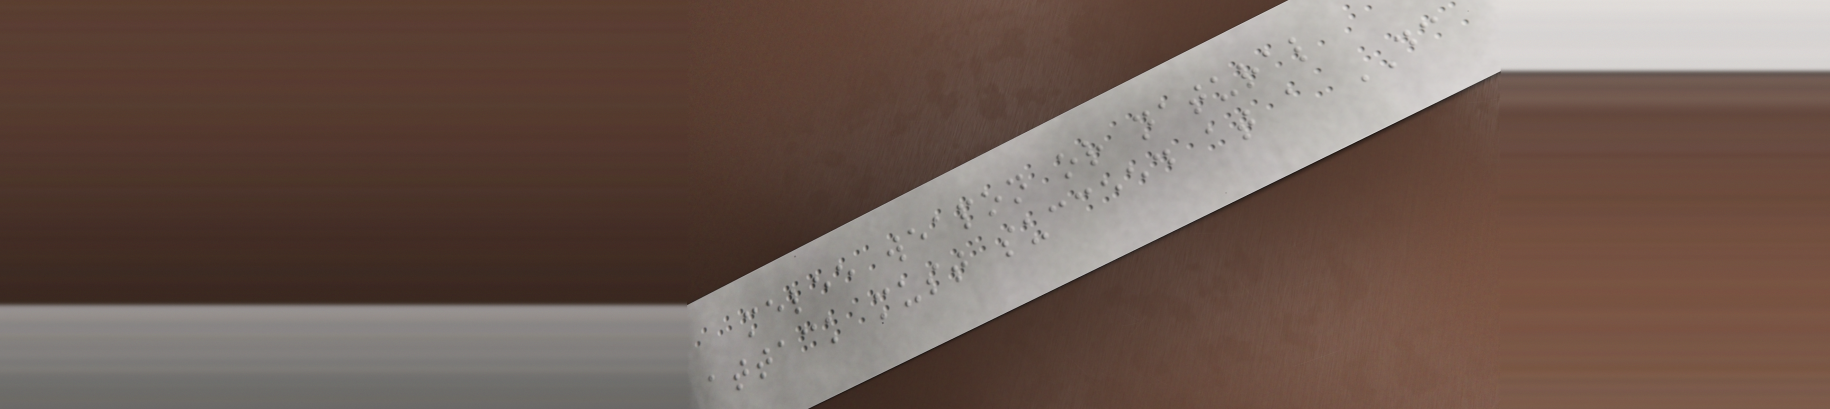melee weapon or natural
attack must succeed at a DC
